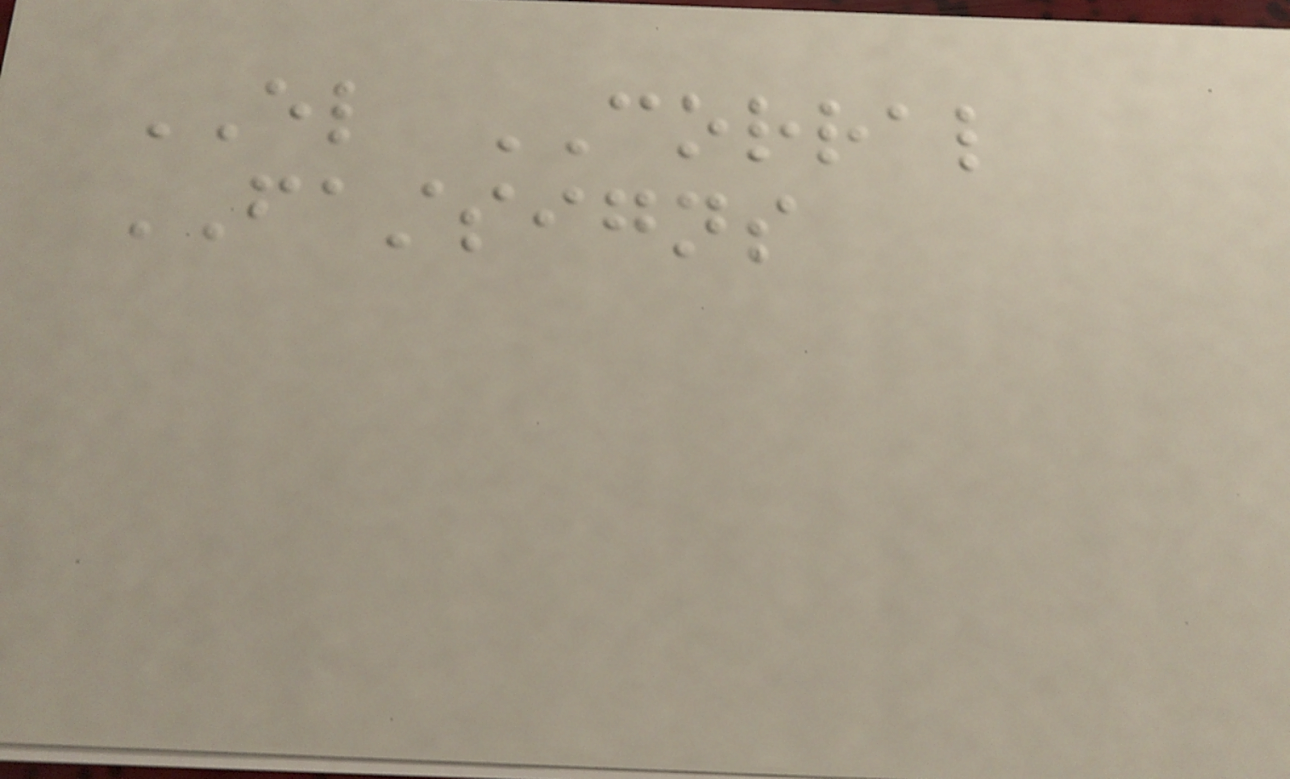EL CORRAL
FASTSIGNS
